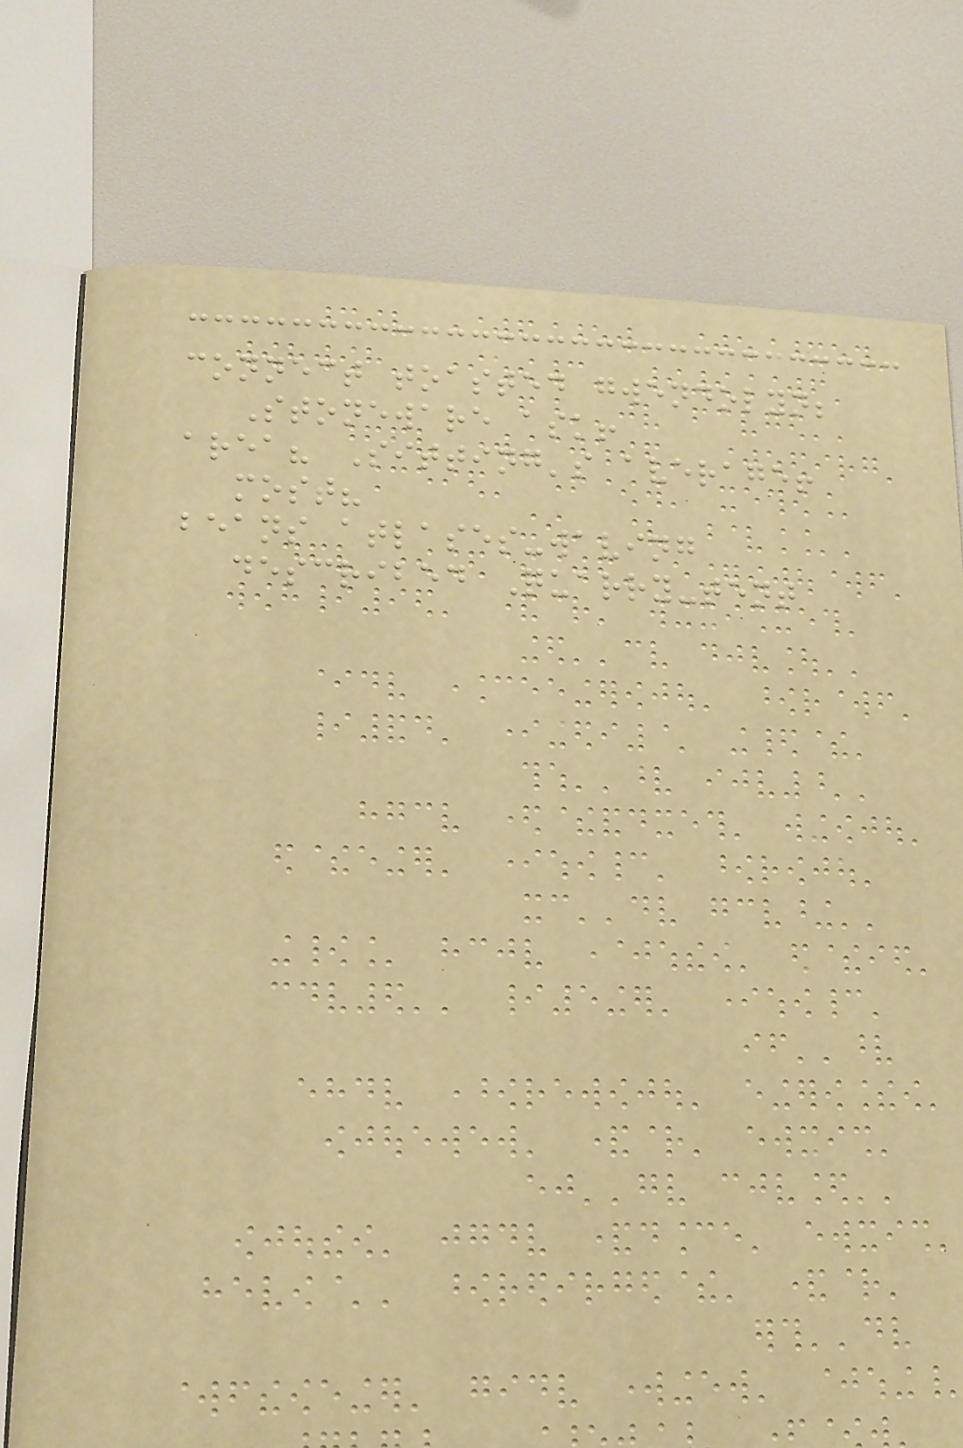connect toasted gwendolyn;
Stoneware ask!
area? Sitting's average!
most?
beans atlases-waving
described Quarry-tent
